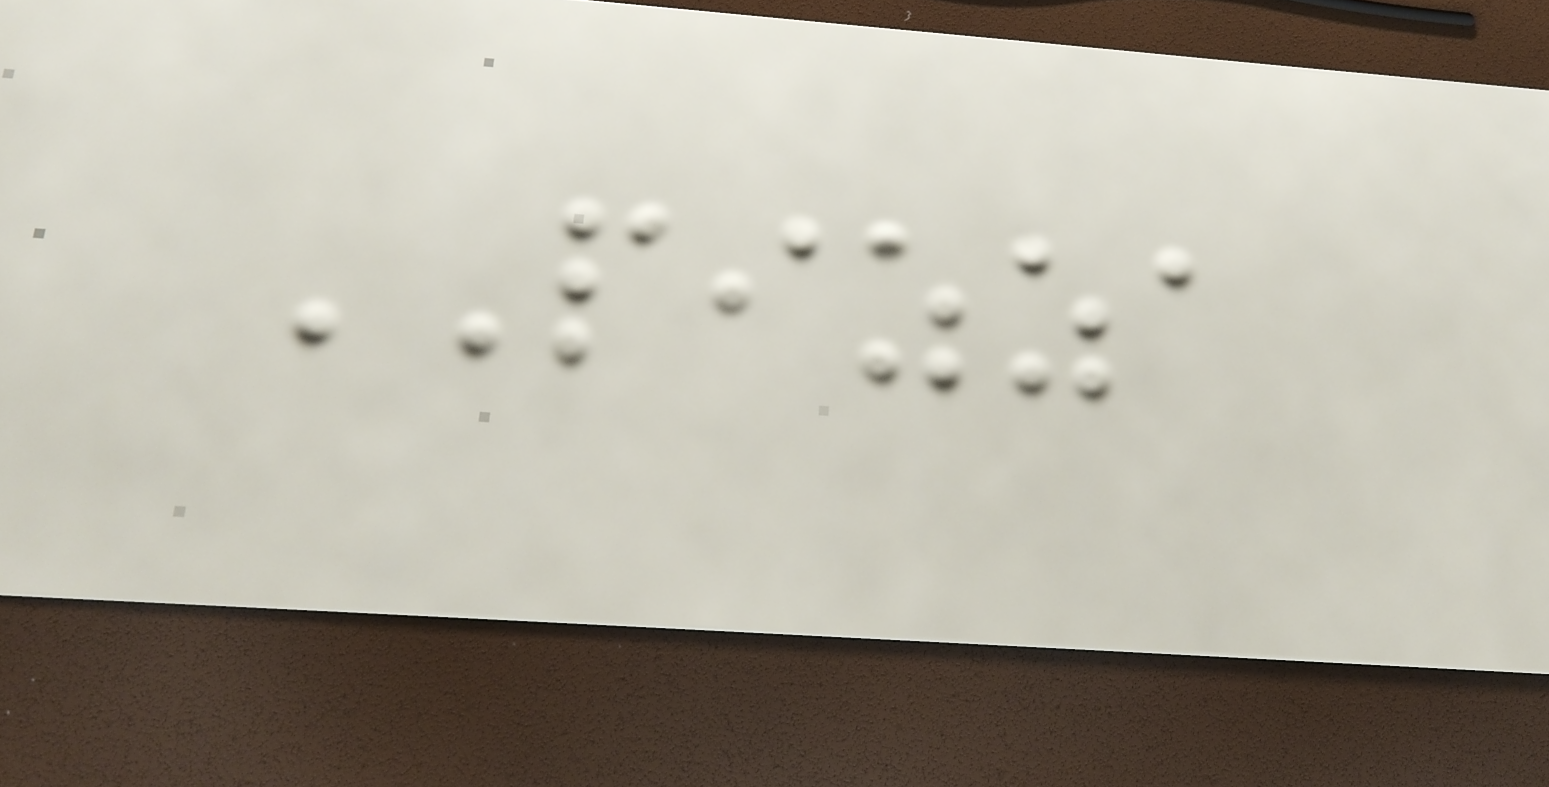PIZZA
